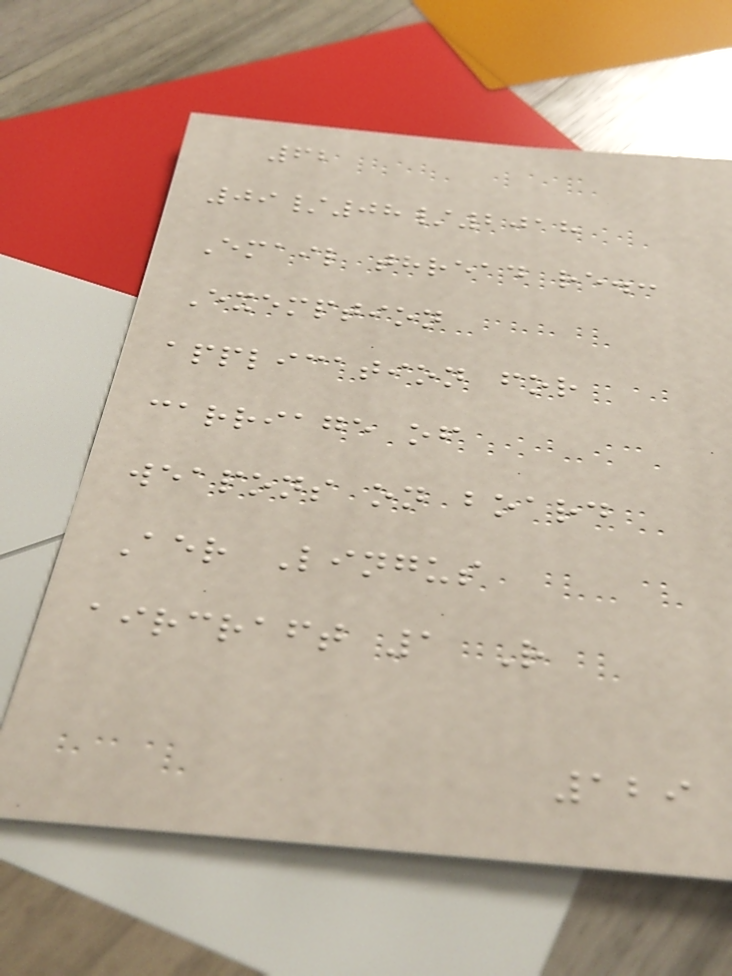62
09/08/2018
Email thread re.:
Exemption
application for
carriage of
weapons on board
Aer Lingus
aircraft 1 R
129
